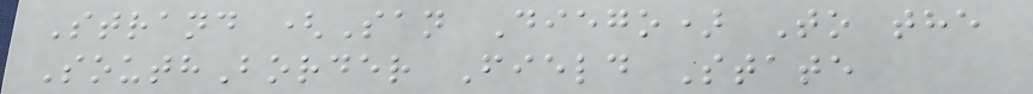Strand (San Diego) To the
SouthBorder Field State
